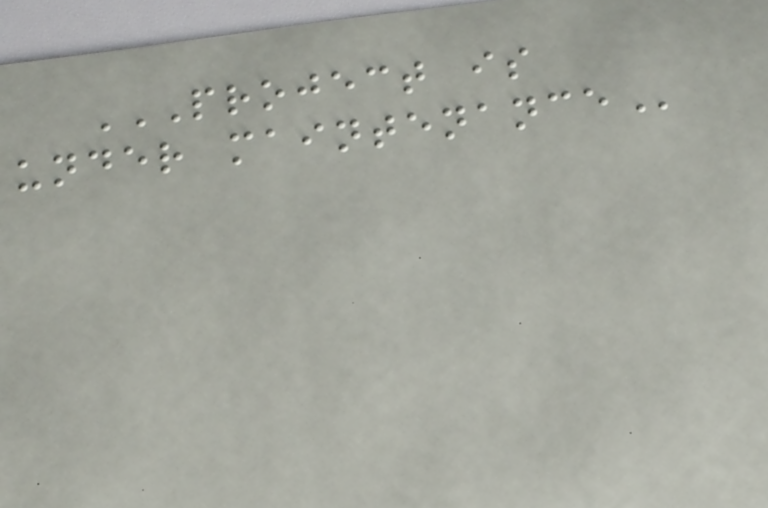PROJECT IS
UNDER MAINTENANCE
